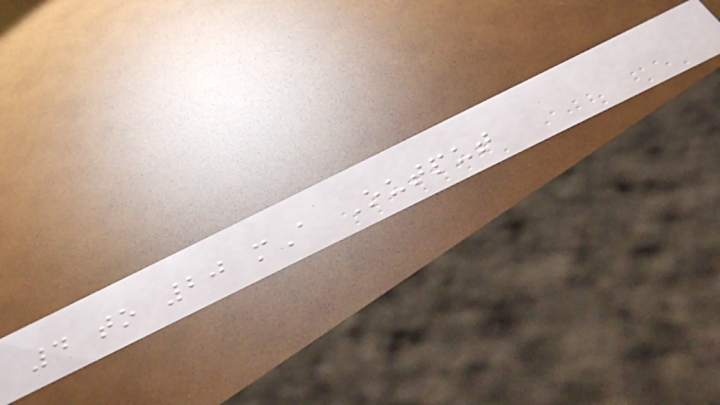4 to 20 mA Output
